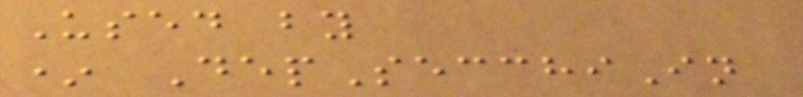Used by
* DepSecchiIn
